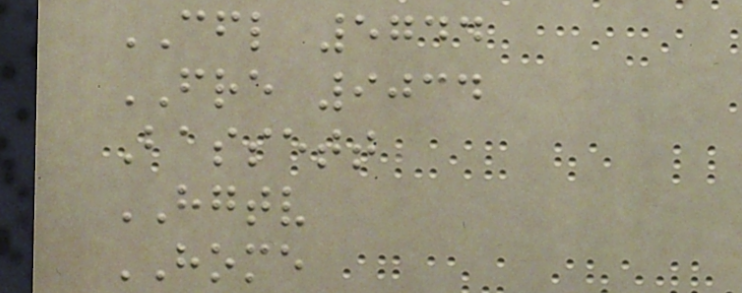CFL 5744
FRE 9034
Bassett
HGTV
HOME
